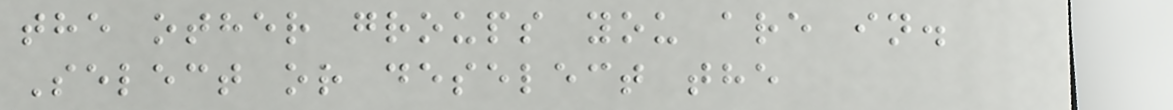the other groups you are in.
Select or deselect the
